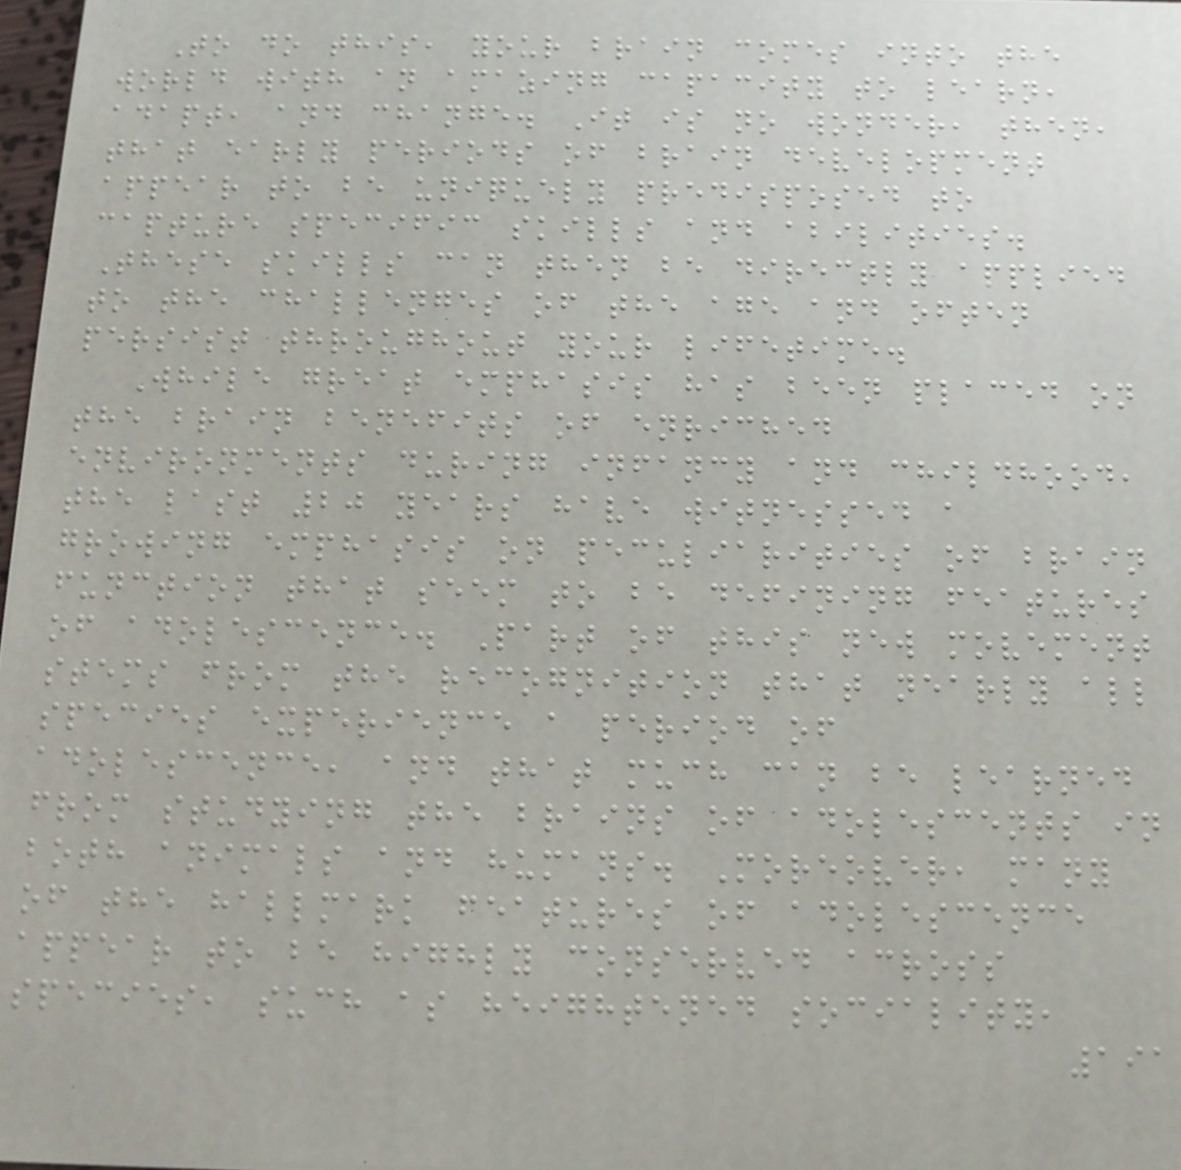To do this, your brain comes into the
world with an amazing capacity to learn,
adapt, and change. It is no wonder, then,
that early periods of brain development
appear to be uniquely predisposed to
capture specific skills and abilities.
These skills can then be directly applied
to the challenges of the age and often
persist throughout your lifetime.
While great emphasis has been placed on
the brain benefits of enriched
environments during infancy and childhood,
the last 20 years have witnessed a
growing emphasis on peculiarities of brain
function that seem to be defining features
of adolescence. Part of this new movement
stems from the recognition that nearly all
species experience a period of
adolescence, and that much can be learned
from studying the brains of adolescents in
both animals and humans. Moreover, many
of the hallmark features of adolescence
appear to be highly conserved across
species, such as heightened sociality,
191
